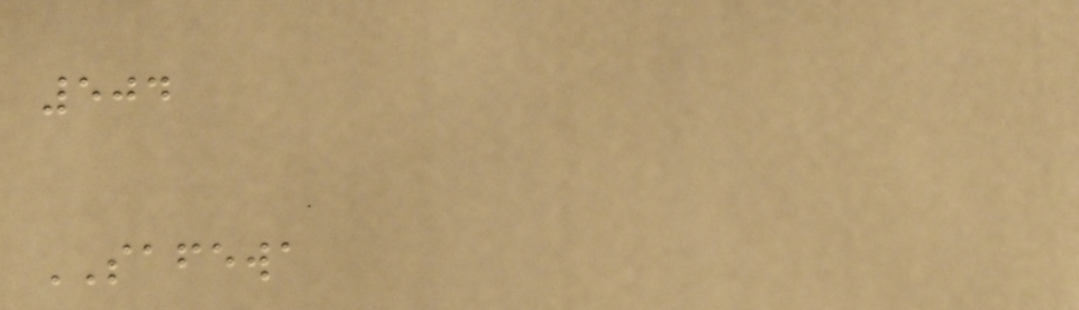504
SAFEWA
